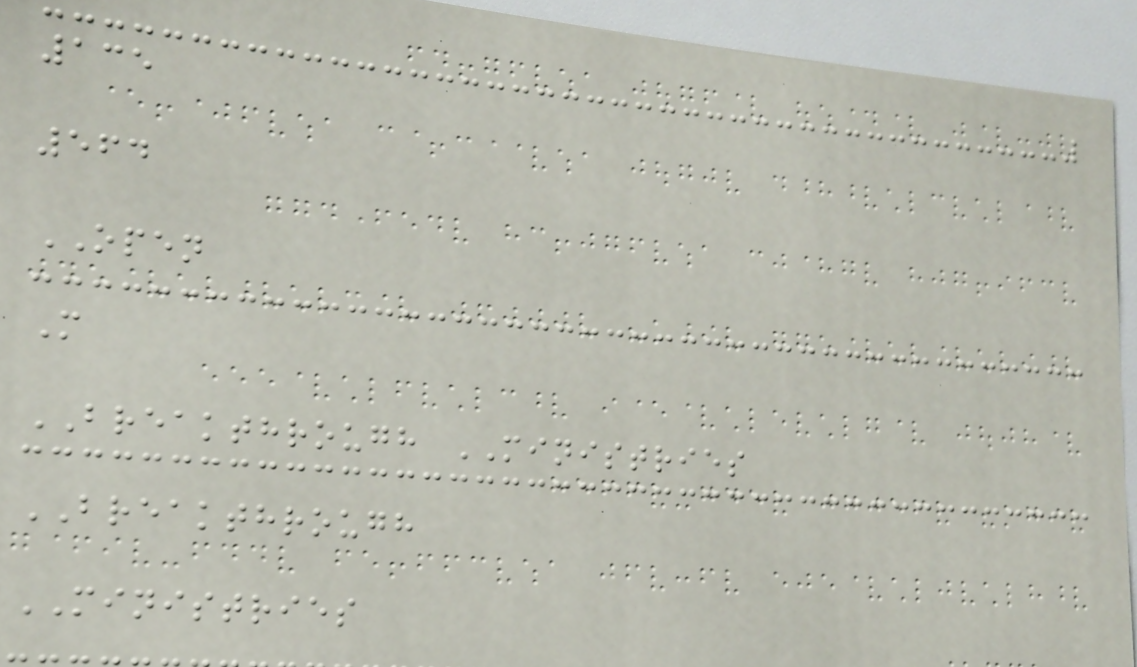135
564
OPEN
M
BREAKTHROUGH MINISTRIES
BREAKTHROUGH
MINISTRIES
